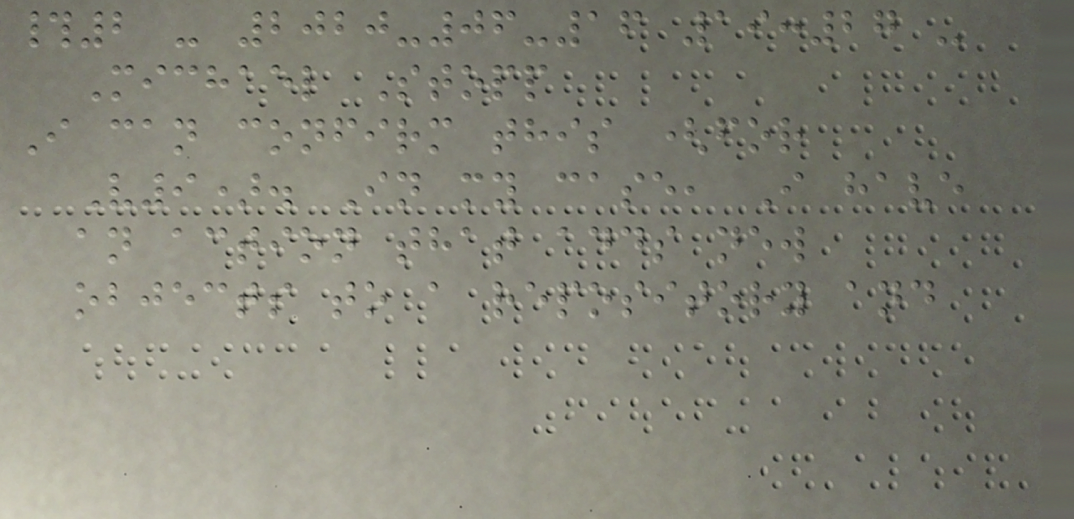#2 - 2020-06-16 19:27 -
Michael Stopp
I can confirm this (for
V9). In my case, I have
an action that adds new
objects to a repository and
